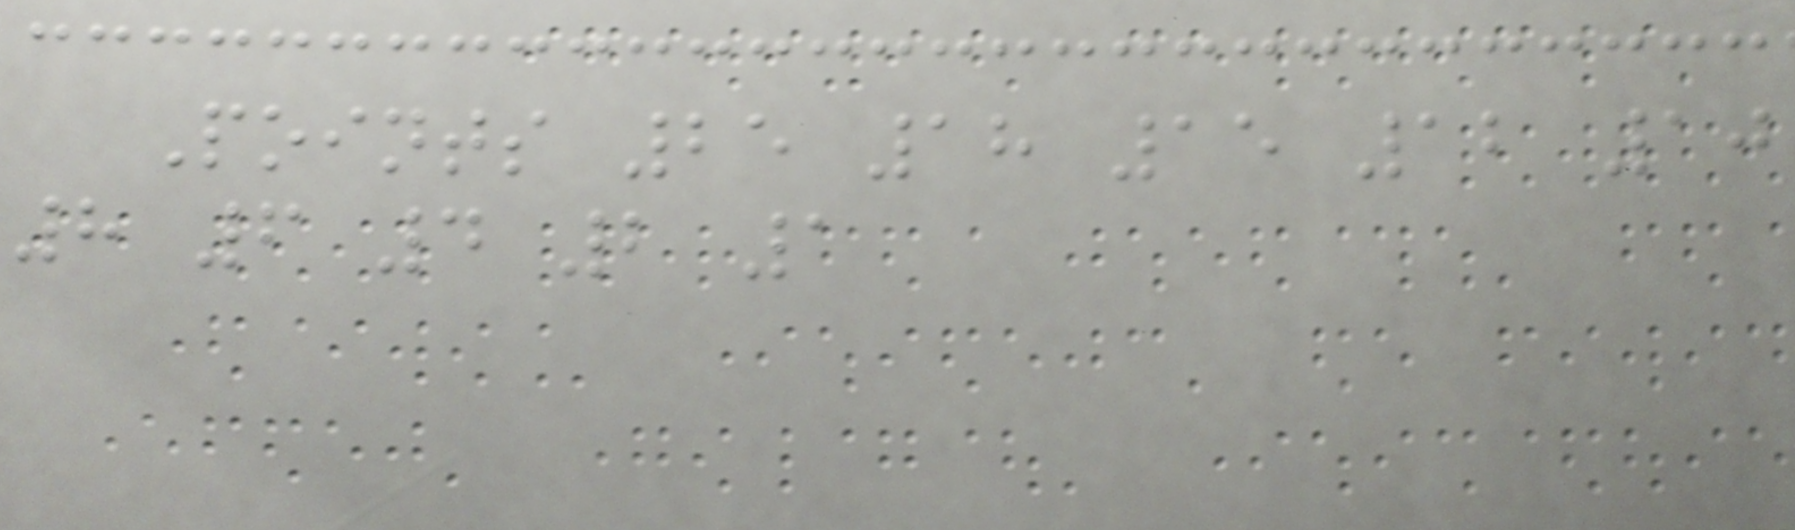Points 25 18 15 12 10
8 6 4 2 1
